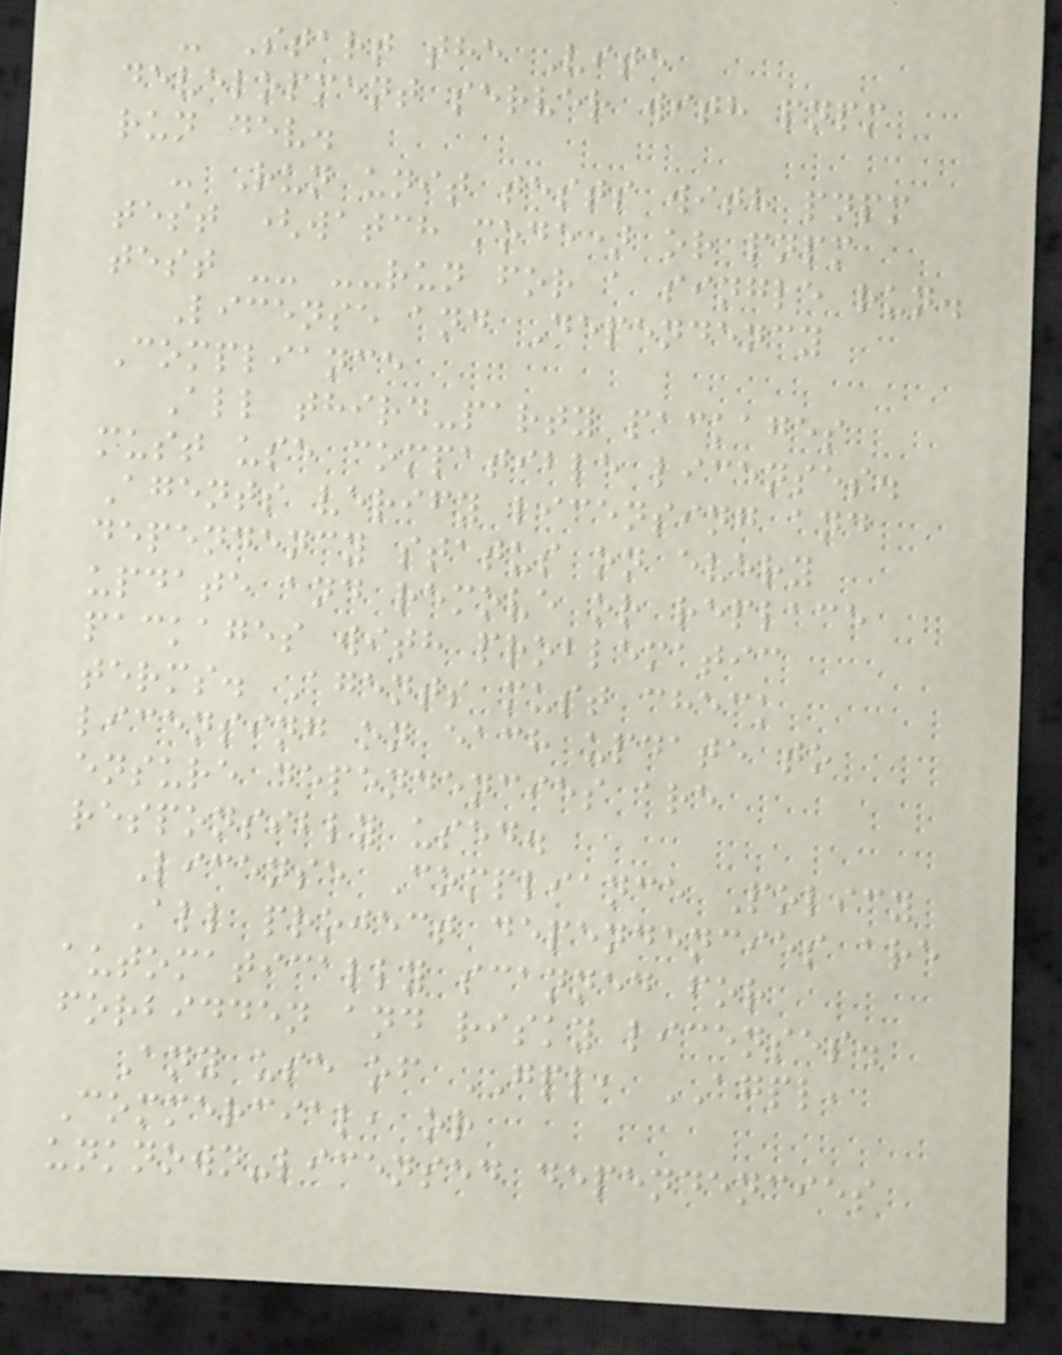- Start the Vite
development server with pnpm
run dev.
- Run unit tests with pnpm
test (watch mode) or pnpm
test -- --run for a single run.
License and Dependency
Compliance
All third-party packages
must use compatible licenses.
Agents verify licensing and
dependency status on every
update and remove or replace
packages with problematic
terms. Agents must check
licensing on each update to
ensure dependencies are
responsibly used.
License Compliance Policy
All project dependencies are
automatically scanned for
forbidden and risky licenses.
Any use of GPL, AGPL,
Commercial, or
unknown-licensed dependencies
